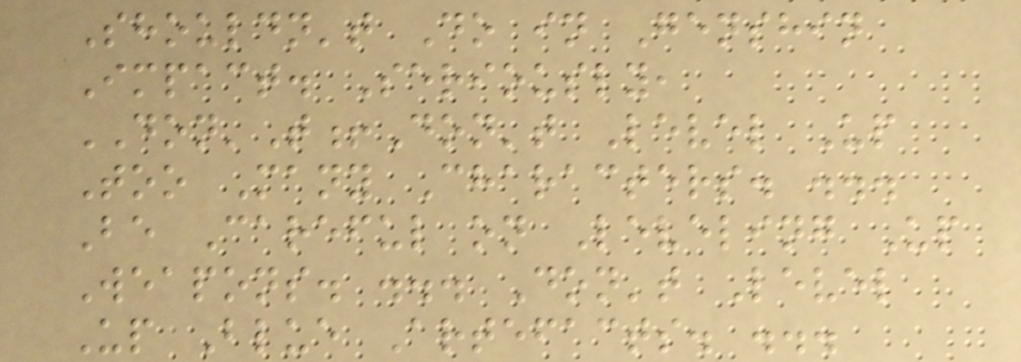Shouldn't Do in Genshin
Impact. Seriously,
DON'T!Don't Level Up
Too Many Characters. ...
Be Careful on Leveling Up
Weapons. ... Don't Level
Up Blue Artefacts. ...
